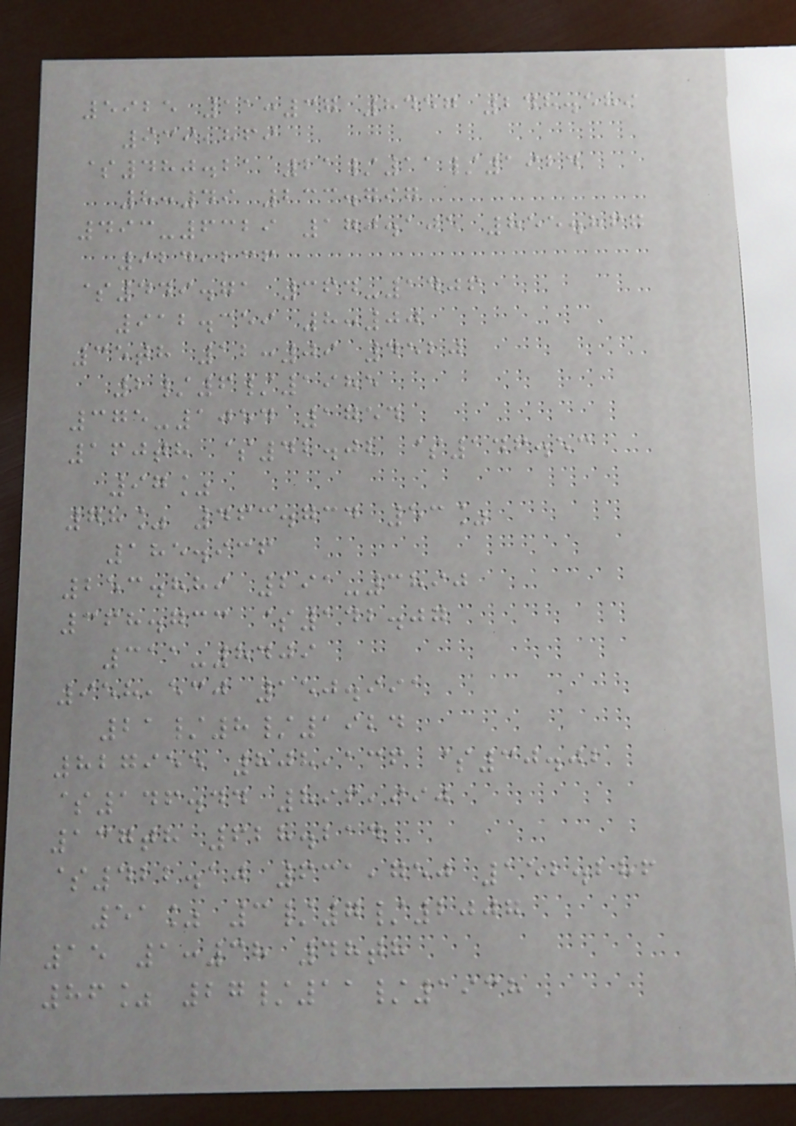5925 11:37 8457 248.589
939,869
$480.21 21/11/1924
8:49 233.797
493-6329 170.105 855.867
924,236
$449.71 364-1406
912.359 8:00
35th 12:09 4520
2/6/1985
375-1054 1754
160th $42.02 $146.53
97%
78% 463.734 53%
185.936
253.889 291-3890
368.733 $142.07
311-8409
958,530 150.991
21/8/1924
827955 808,136 $30.02
$146.44 896,990
137th 628.214
$422.10 631,750 152.286
51% 3/7/2007
15 1:38 48th
86% 27/11/1938
